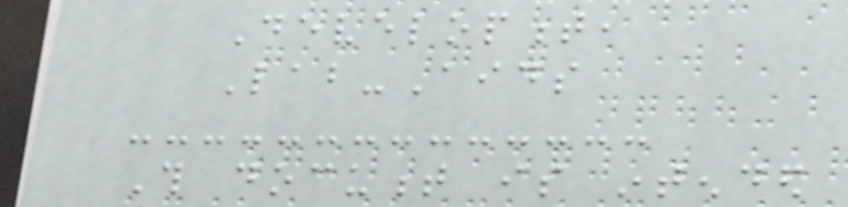Development,
Lab-Aids
This document is intended
